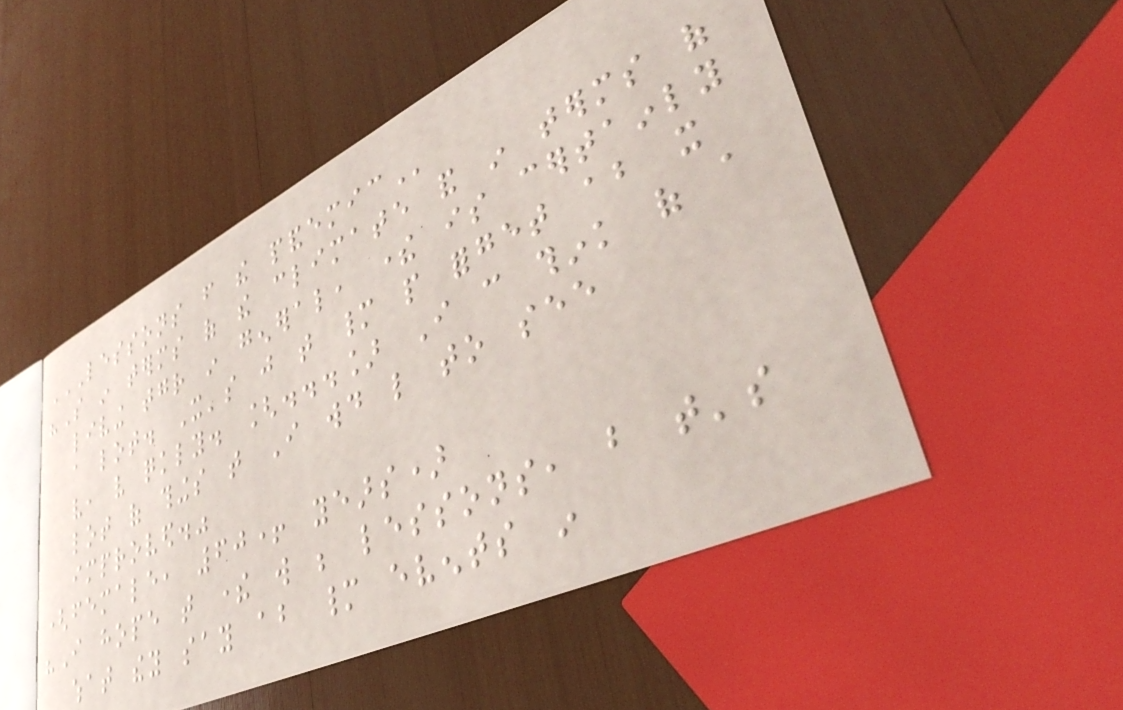LESSONS FROM THE PANDEMIC
"So in terms of the climate and in terms of
living together in general, there is certainly
a lot. It's just that many people forget about it
very, very quickly. [...] I can think of a
lot of things that I would like to see
improved."
(female, 60+ years)
"I hope that there will be lessons, but that's
what they say about many events in
